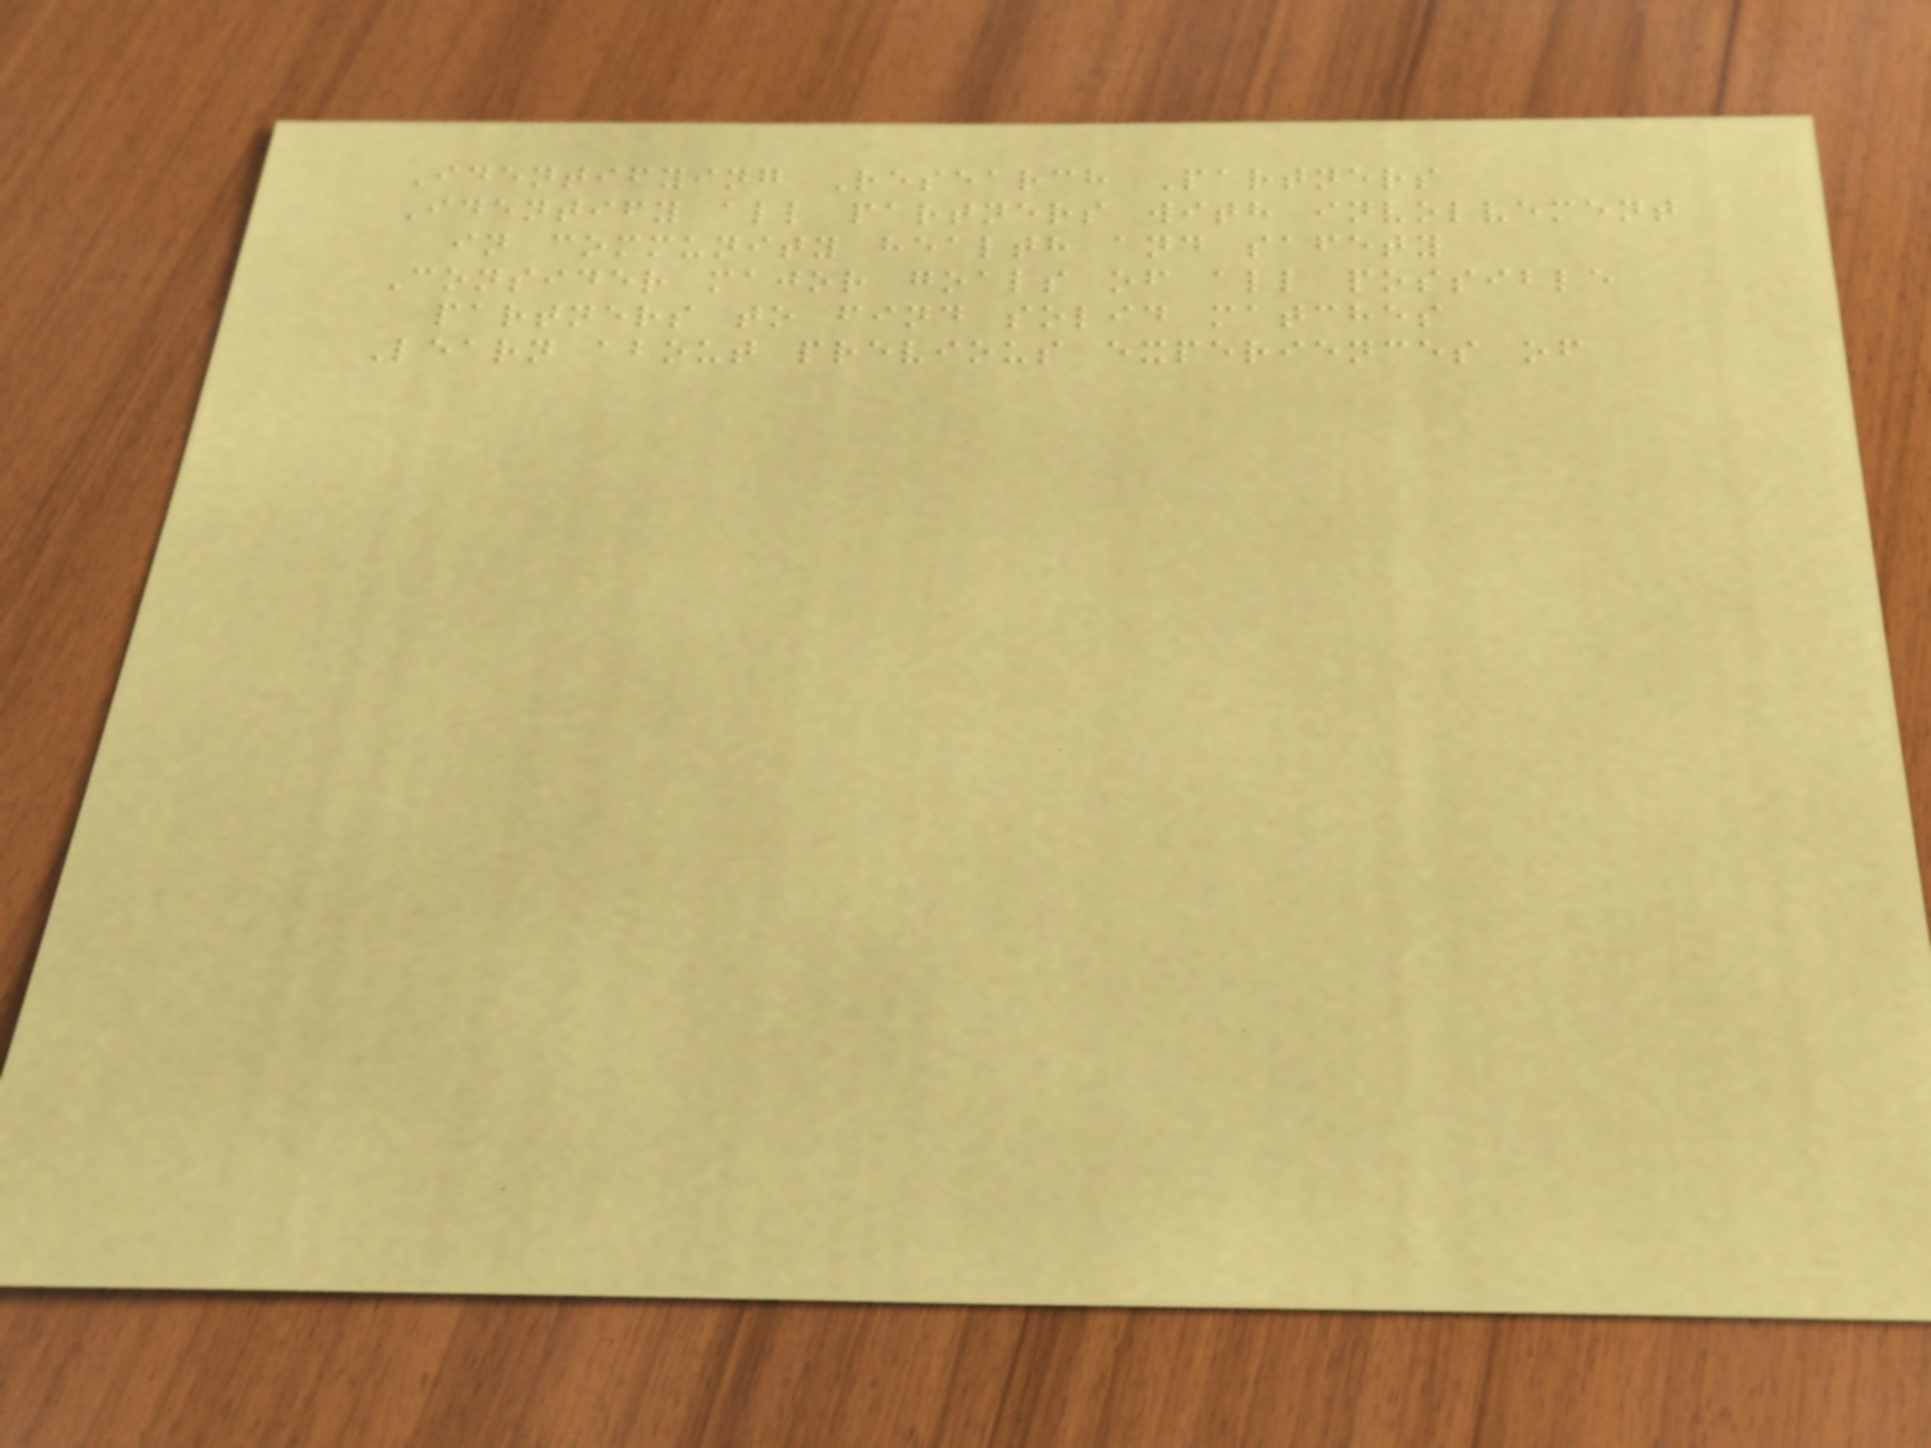Identifying Research Partners
Identify all partners with involvement
in community health and safety
Consider major goals of all possible
partners to find solid matches
Learn about previous experiences of
